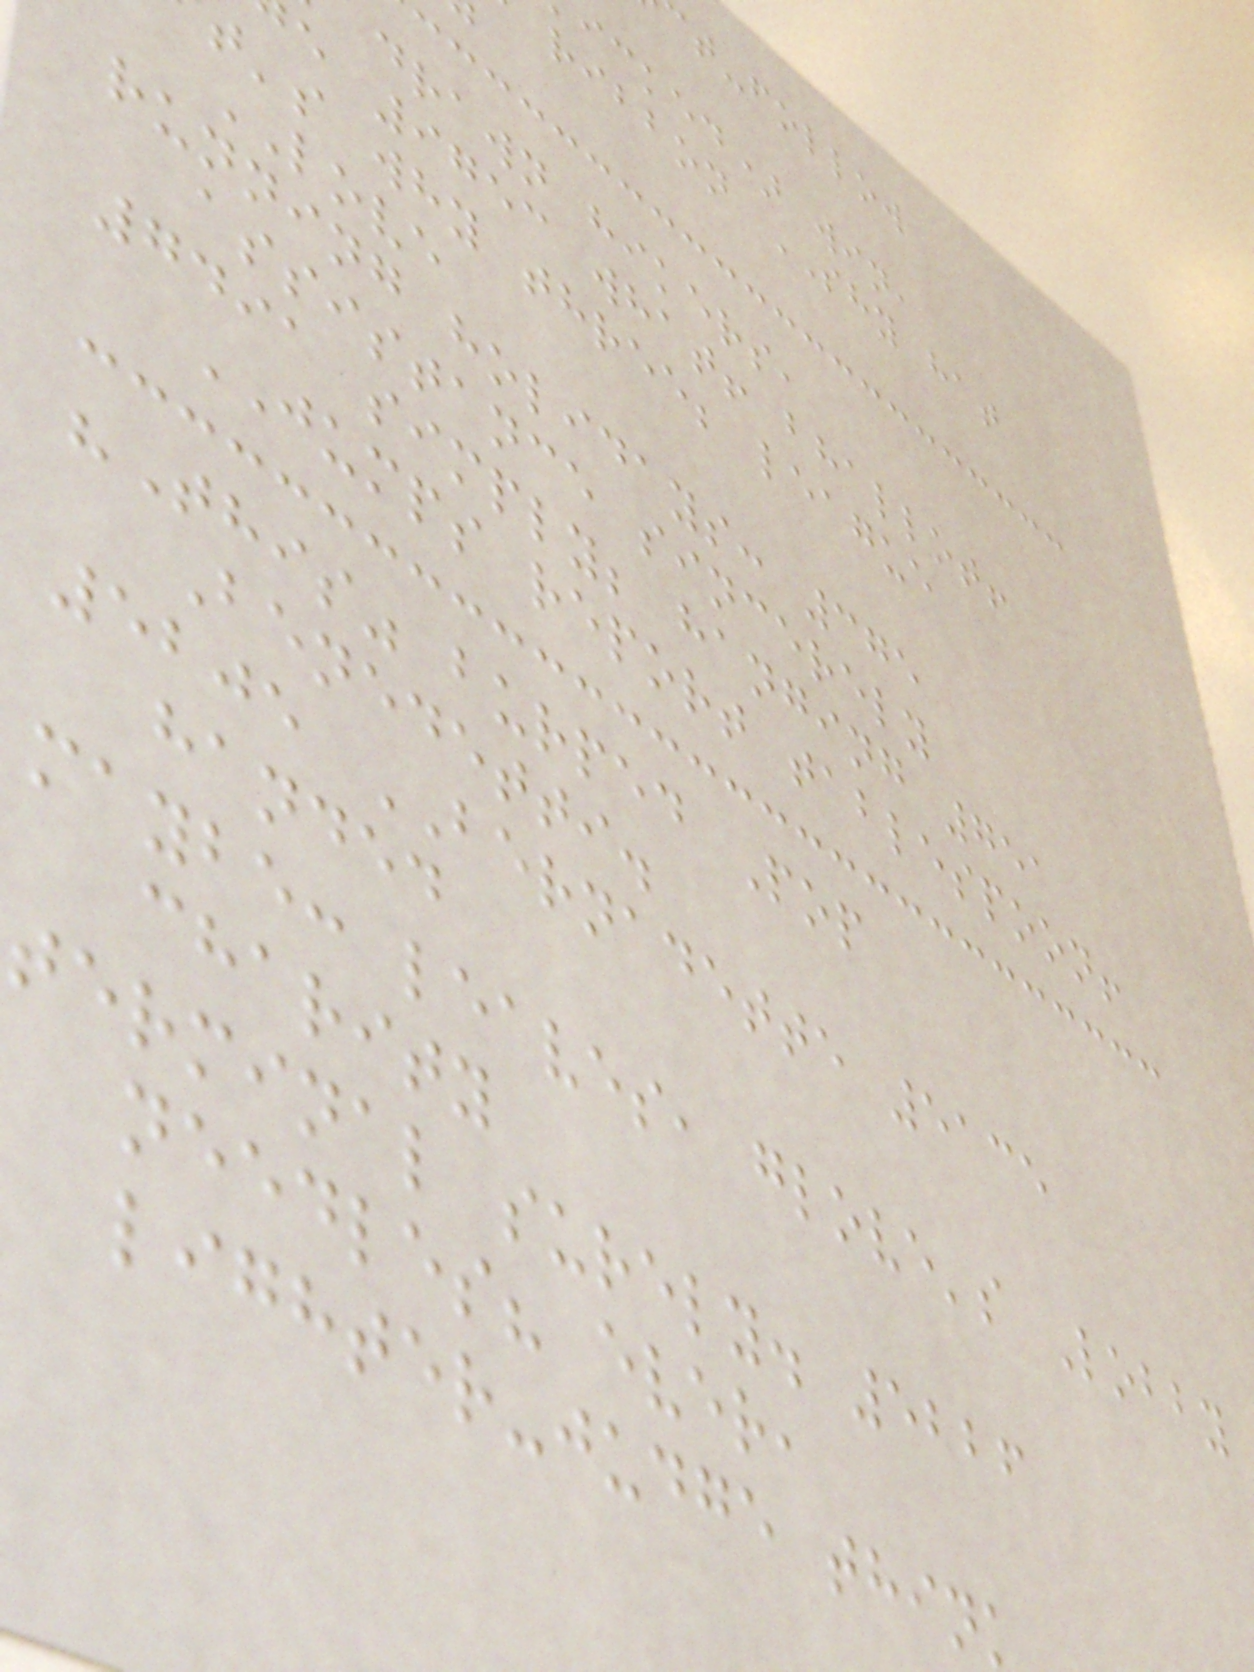t-follow
icked) win,
ribbon SHY hat
drawn hikers,
e 9753 what! bhallot!
t's why three; league
LOVE
running holidays: 375
assistance sincerely
7491 simply; hanging 751
JUMPS report tablespoon!
"This" burped Pop
Benedetti.
5205 BERNADETTE 5135
handed
maybe: leaves, glove's Lobby
charity
terminal surely. 5226
needles? ever,
lighter-judge thin
